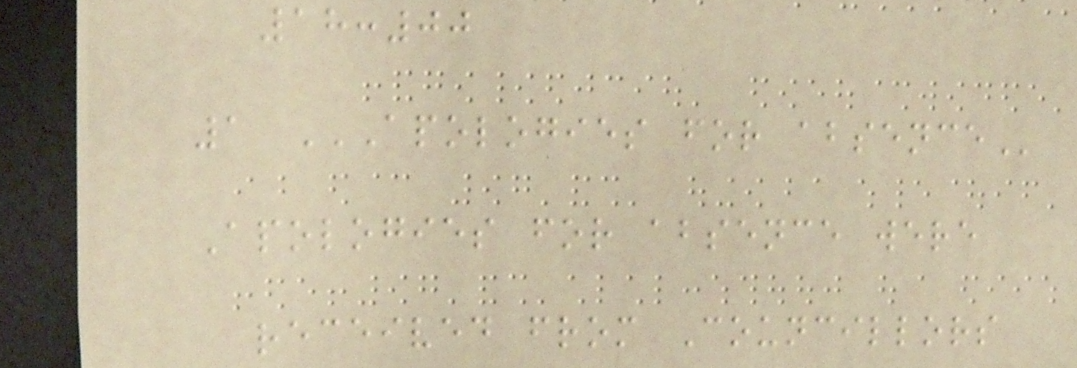18:00
1 APOLOGIES FOR ABSENCE
Apologies for absence were
received from Councillors
